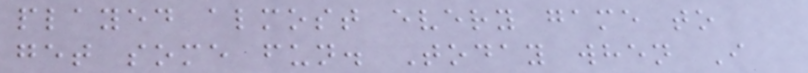played almost every game to
get some fun. Today when I
